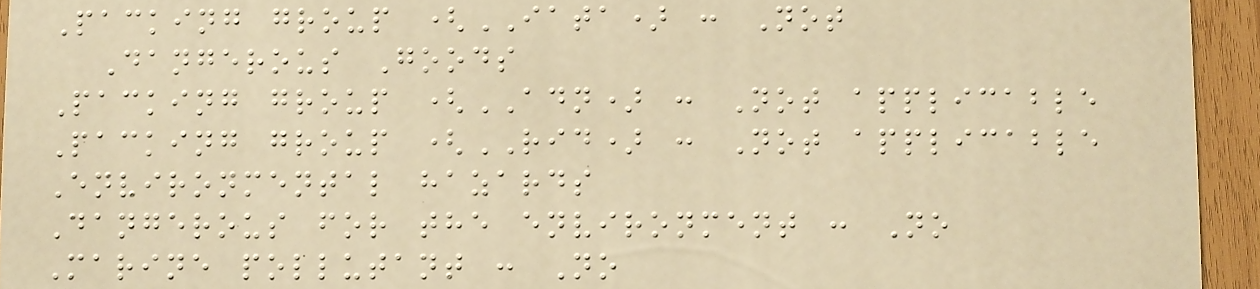Packing group (IATA) : Not
Dangerous Goods
Packing group (ADN) : Not applicable
Packing group (RID) : Not applicable
Environmental hazards
Dangerous for the environment : No
Marine pollutant : No
